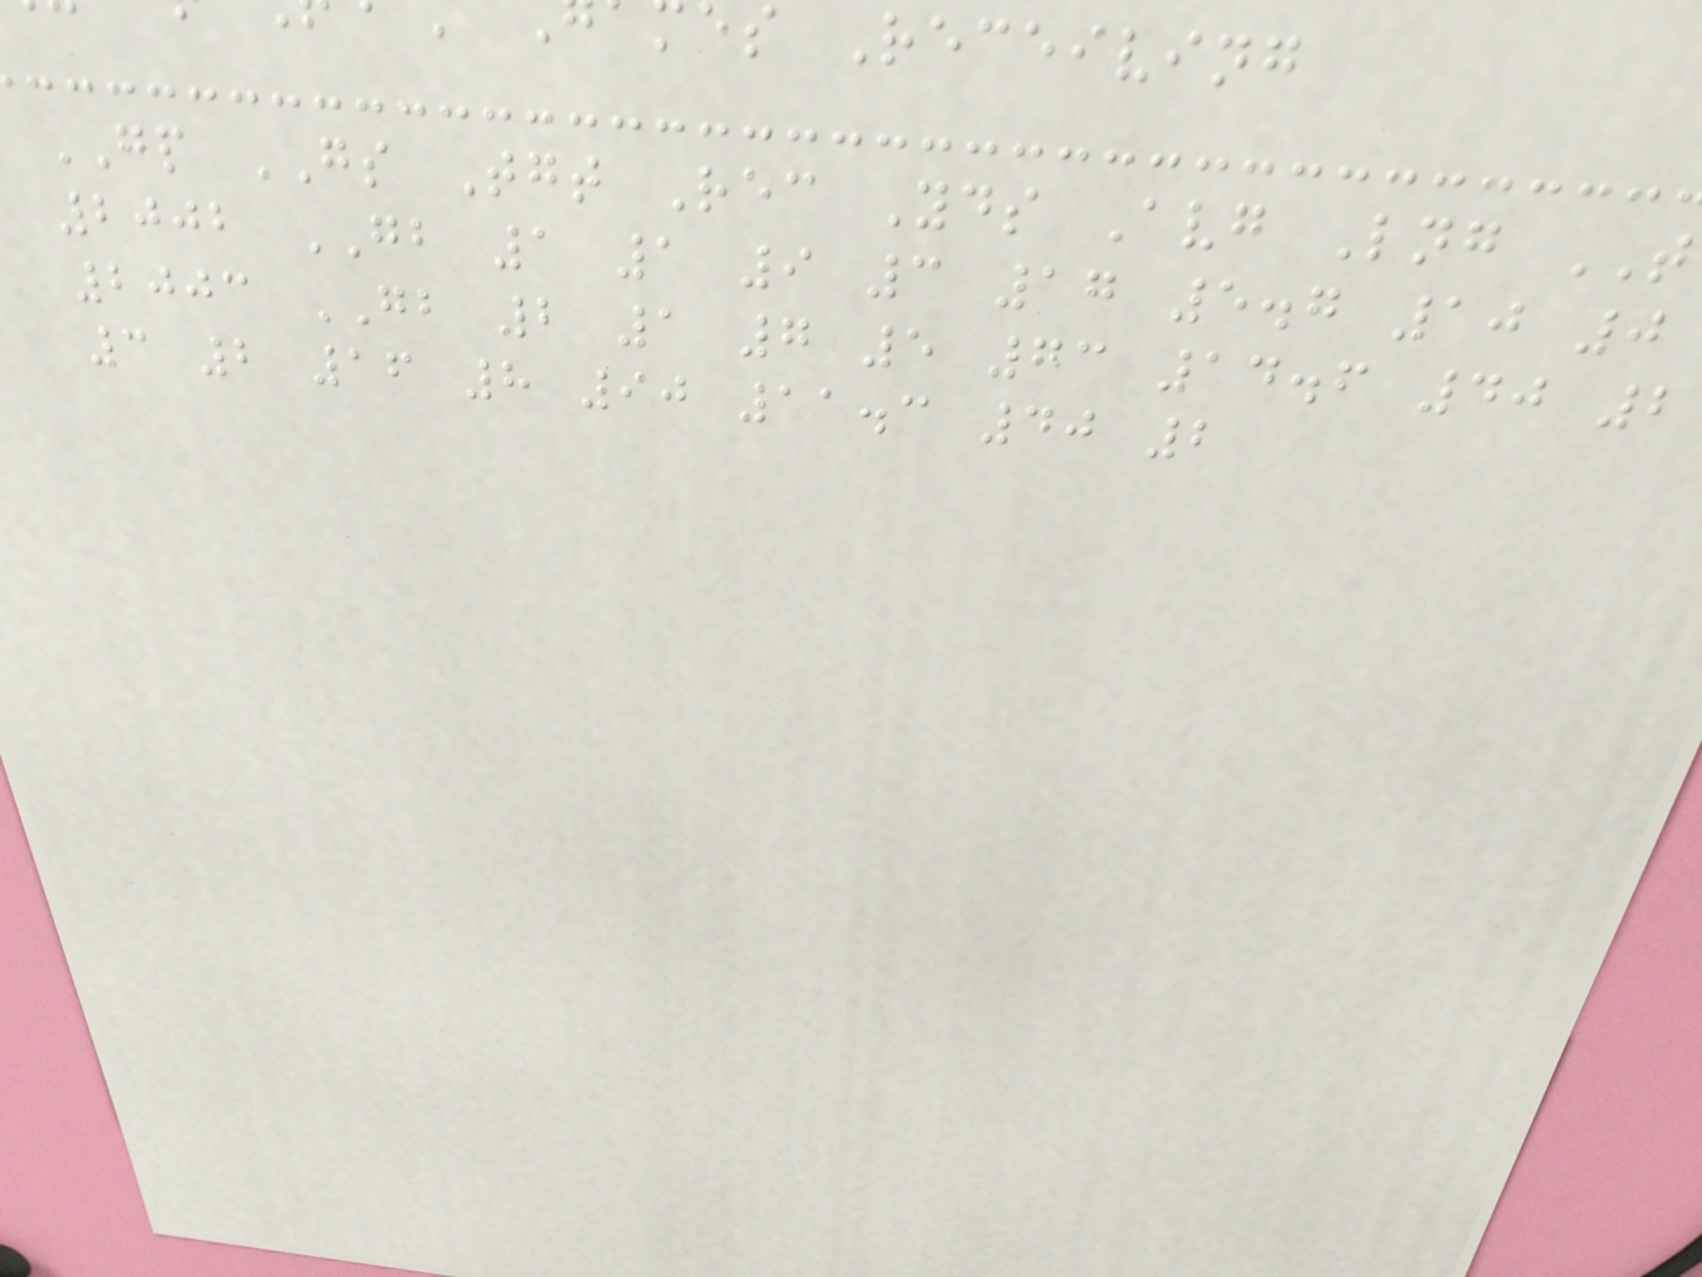es Receiving
GP GS Tgt Rec Yds Avg Lng
2002 GB 1 1 9 3 17 5.7 10 0
2003 GB 2 1 7 5 73 14.6 40 2
3 2 16 8 90 11.3 40 2
